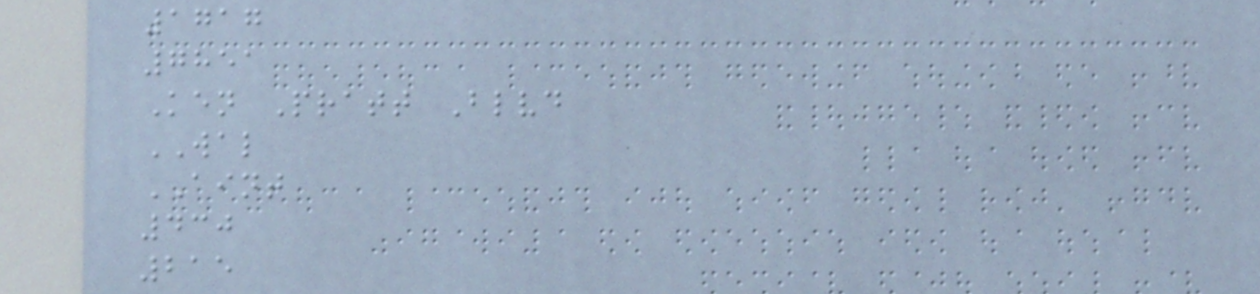1717
7851
Ken Pratt Blvd
WAL
AINT
430
215
